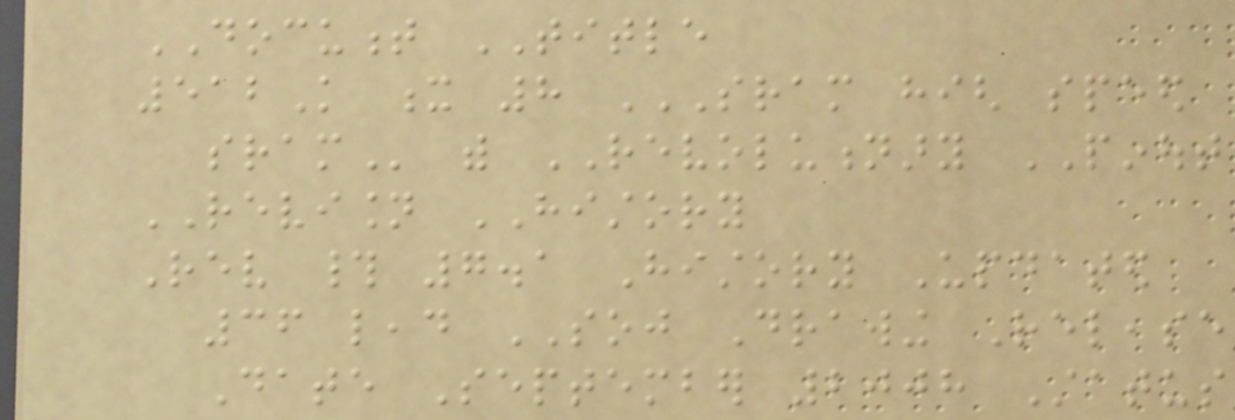DOCUMENT TITLE
512K x 8 SRAM HIGH SPEED
SRAM with REVOLUTIONARY PINOUT
REVISION HISTORY
Rev # 7.1 History Updated
36 lead SOJ Drawing Release
Date September 2008 Status
